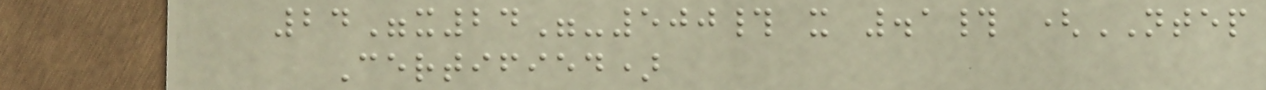24"x24"-500# x .1# (NTEP
Certified)
